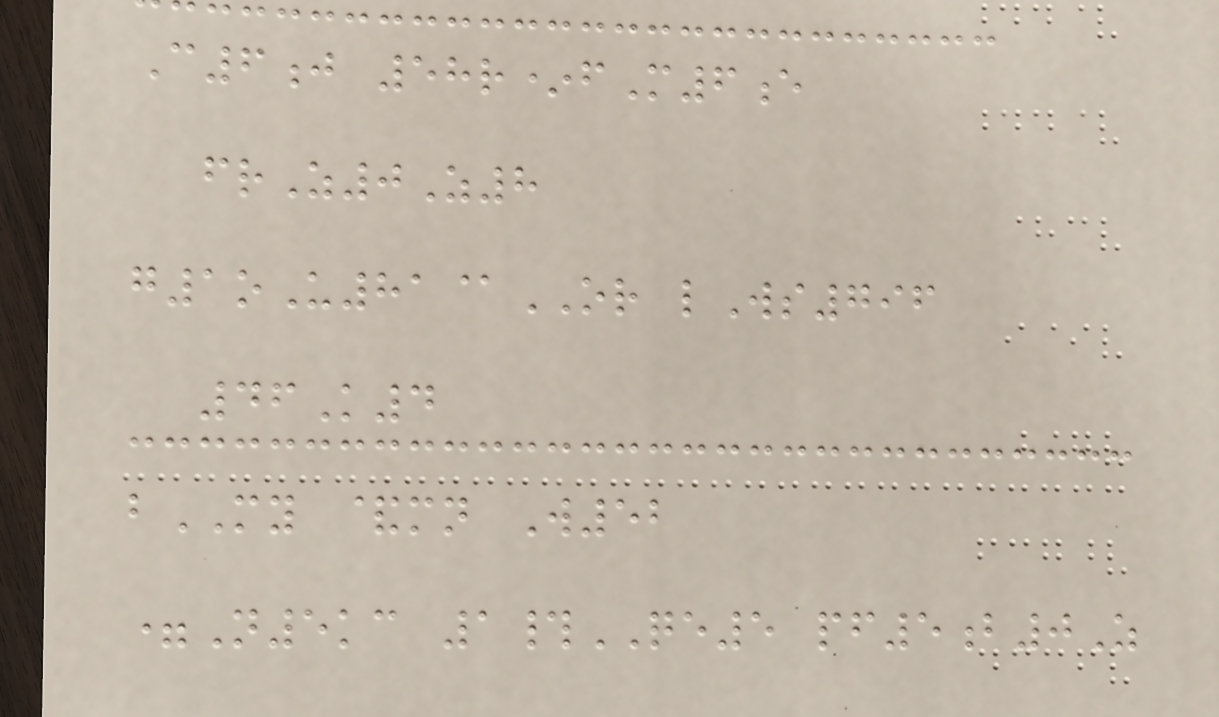C6j 58r*fM6e
frZ0Z8
g1oU81@OR lWs796
46K4
bMY &mn W52
=N5kc 1#QE5 pf5b0Z
